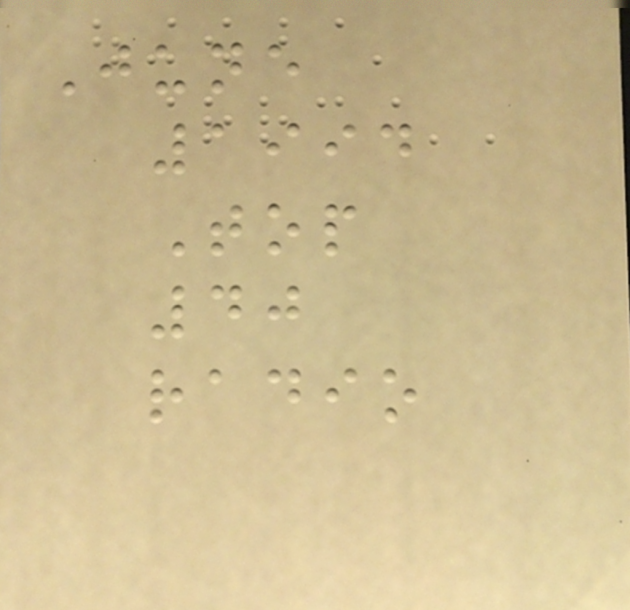June
1994
Top
40
radio
